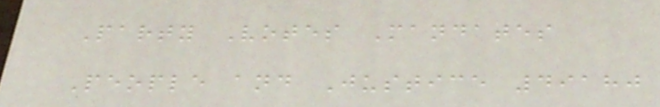Party Votes Mandates
People and Justice 49180
